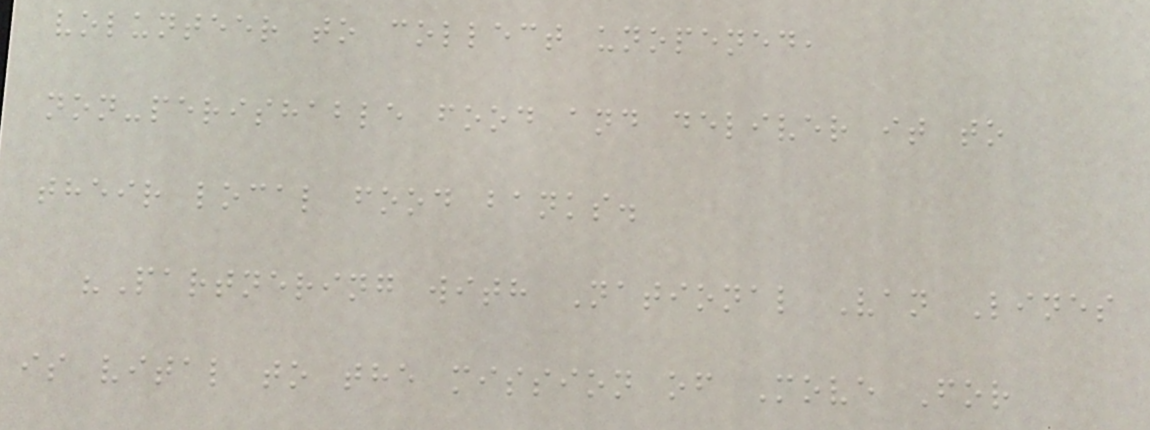volunteer to collect unopened,
non-perishable food and deliver it to
their local food banks.
"Partnering with National Van Lines
is vital to the mission of Move For
